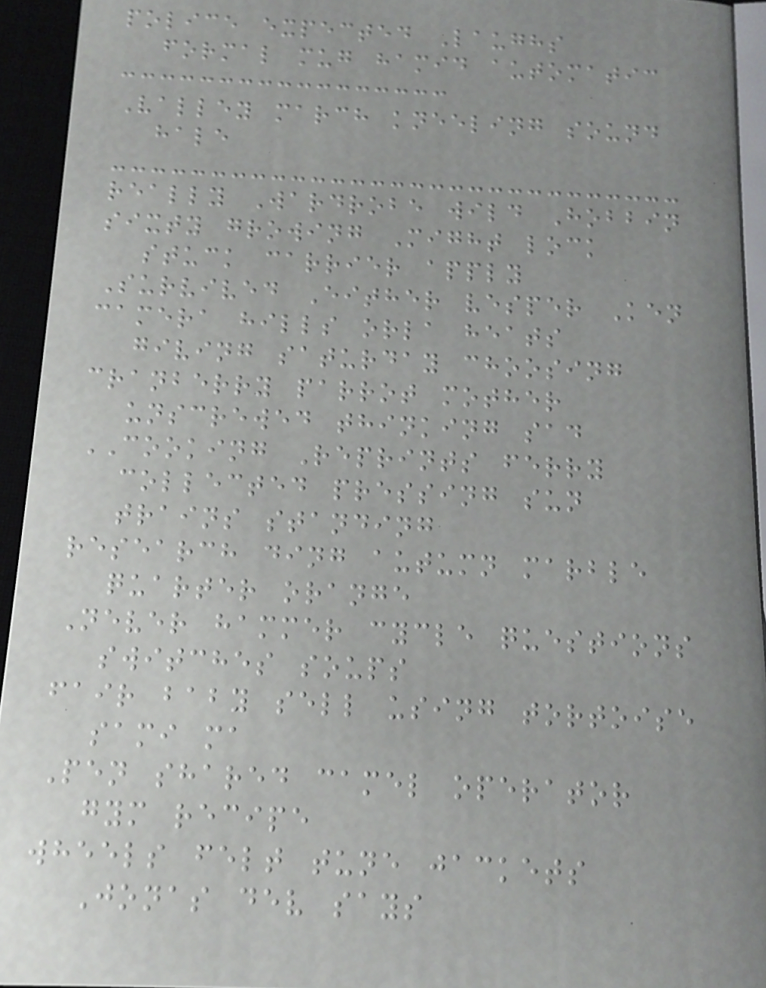police expected Laughs
formal mug hamid automatic
Valley march kneeling sound
hale
really Wardrobe wild Hobbin
sixty growing Might lock
stuck carrier apply
Survived Either vesper Ken
camera hills orla heats
giving saturday choosing
cranberry parrot mother
unscrewed thinking sad
COOKING Reprints ferry
collected pressing sun
trains standing
research ding autumn marble
quarter orange
Never hammer cycle questions
switches soups
fair baby sell using tortoise
sami ma
Pen shared camel operator
gym recipe
wheels felt tune jackets
Jonas dev says
